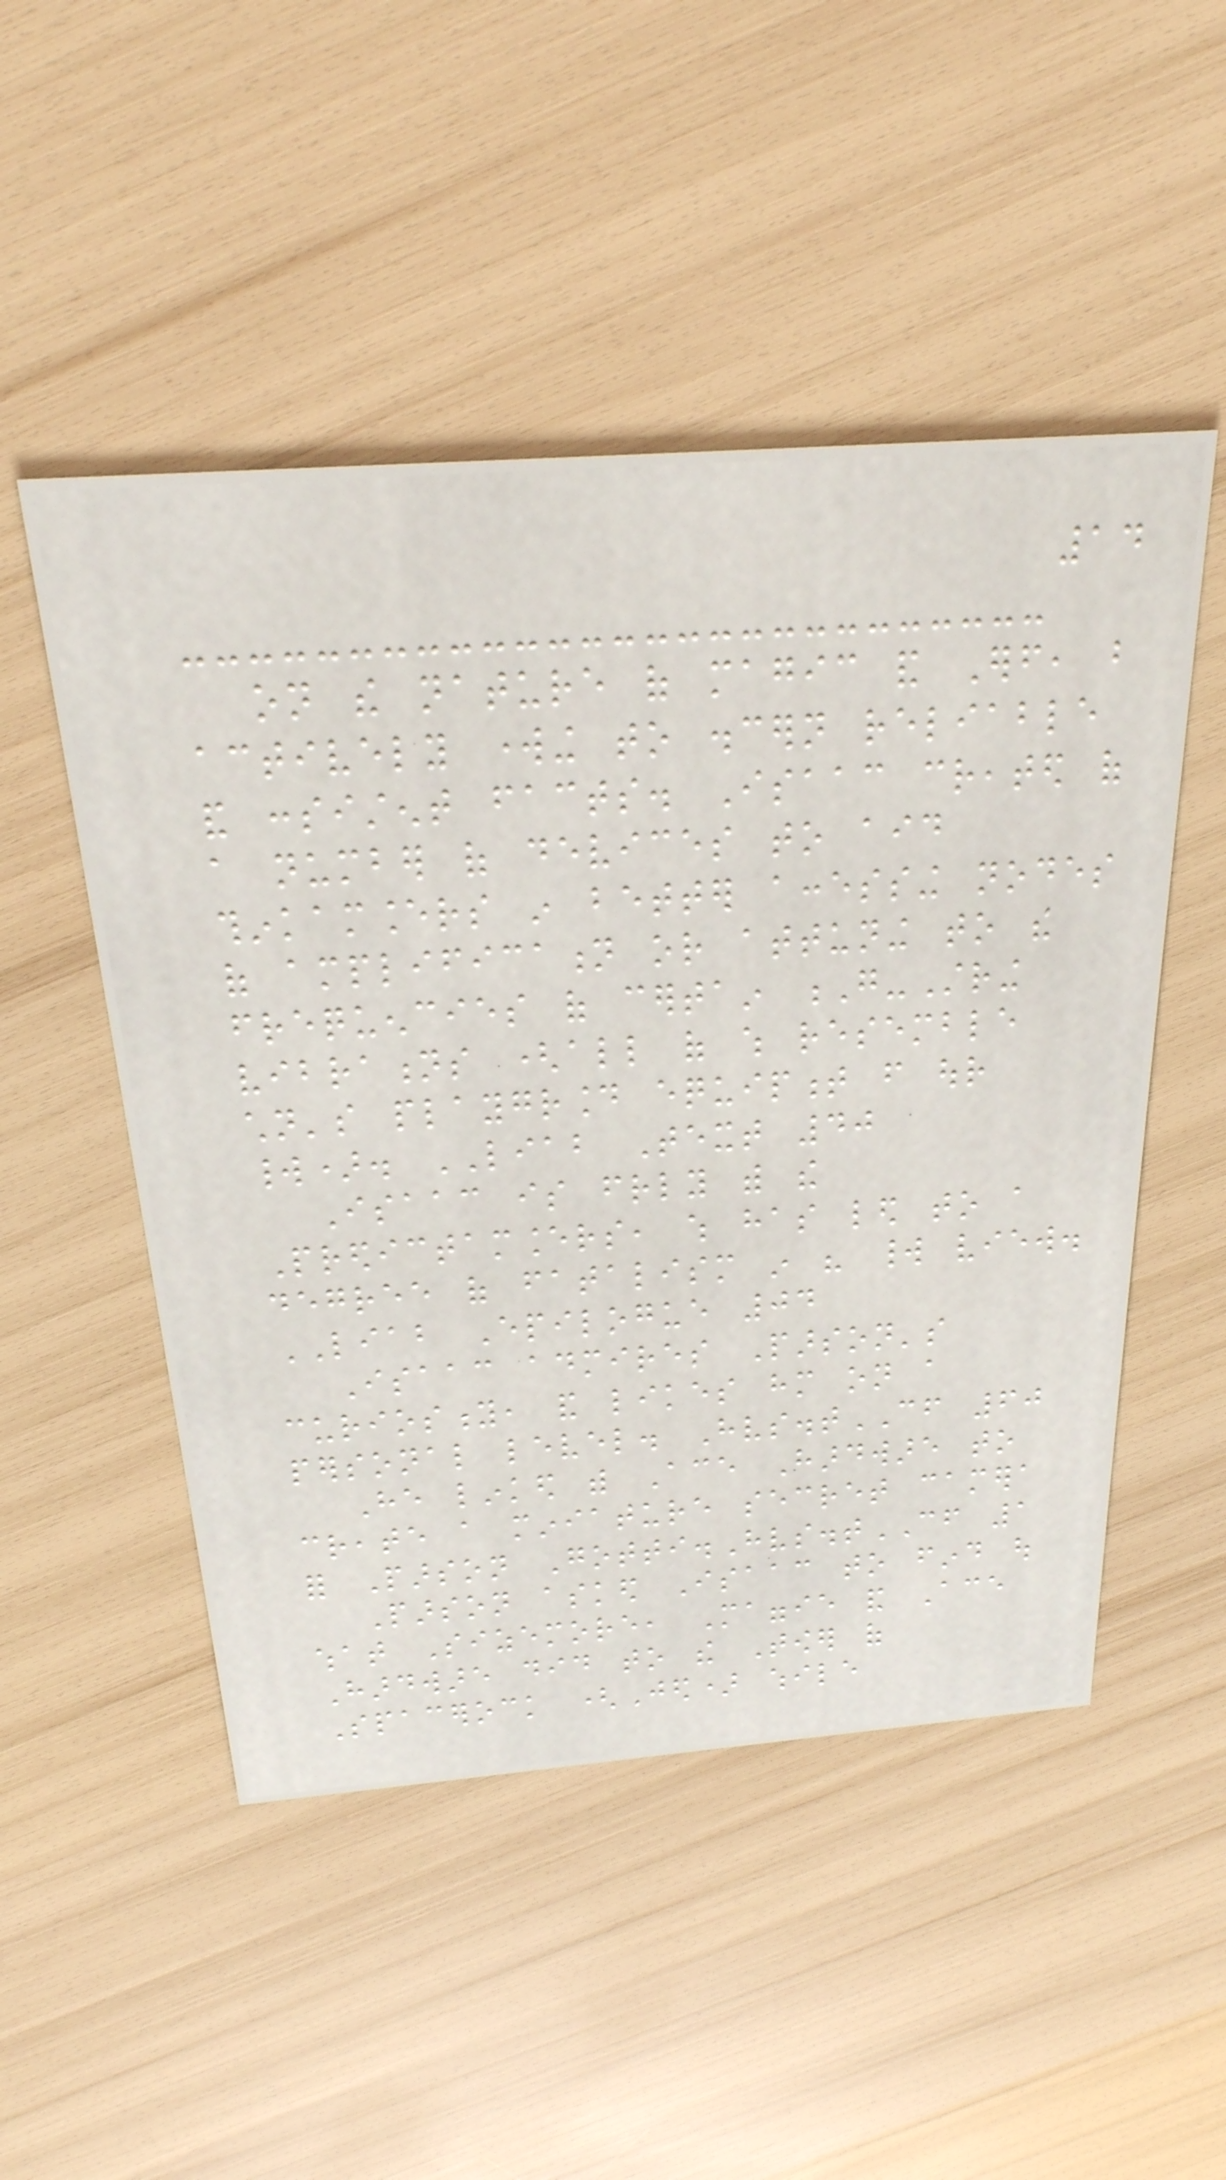14
on the nature of magic and Erf, but
actively working to discern reliable
and consistent facts. Isaac created of
a number of devices to aid
thinkamancers in better accessing nodes
of amplification or attuning to the
frequencies of certain G-String
vibrations (all of which resemble
children's playground equipment from our
world). LIAB Text 40
Isaac is friendly with the
Predictamancers, which has led to a
degree of fatalism in his world view.
LIAB Epilogue 04
Isaac admires Parson's
curiosity, and likes him on a
personal level. Hvs.tCF 60
He linked with Ace Hardware to
create a miniature secret camera
for Parson Gotti.Hvs.tCF 1
Parson asked Isaac to find out
what Sizemore, Maggie and Ace
Hardware did to the Tower of
Spacerock (Jed) while
